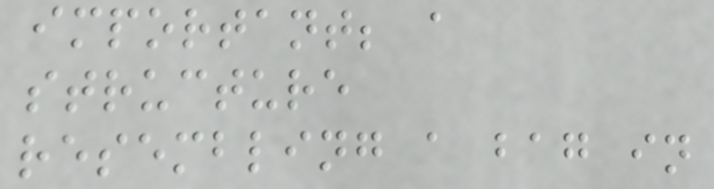important; a
structure
resembling a bag in
